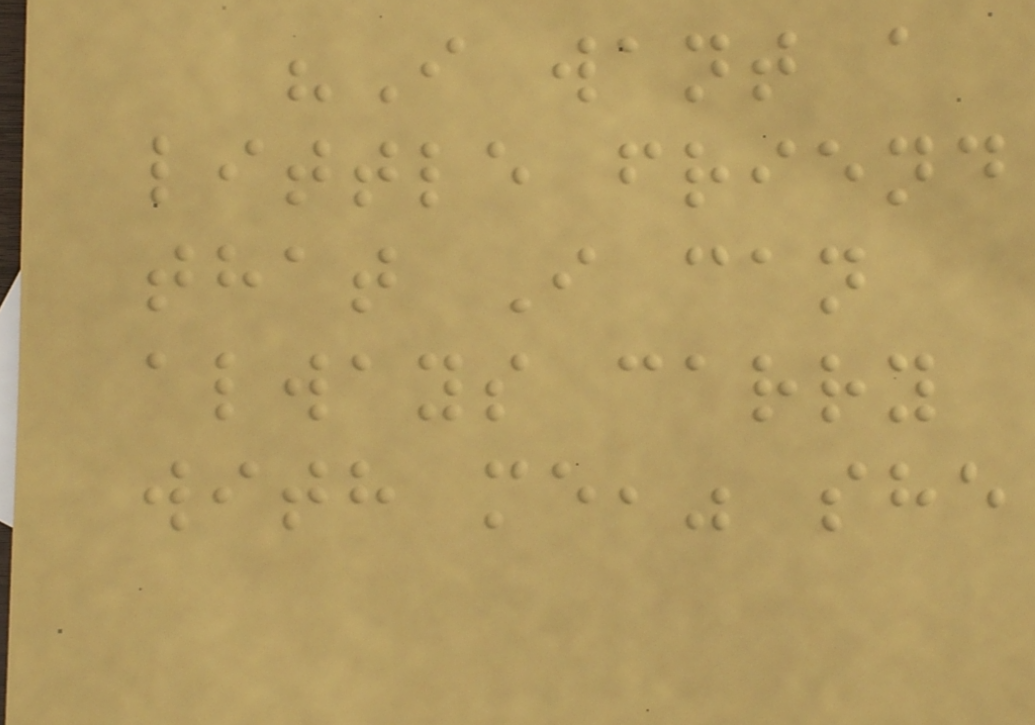"I want a
little friend
that I can
always carry
with me," she
